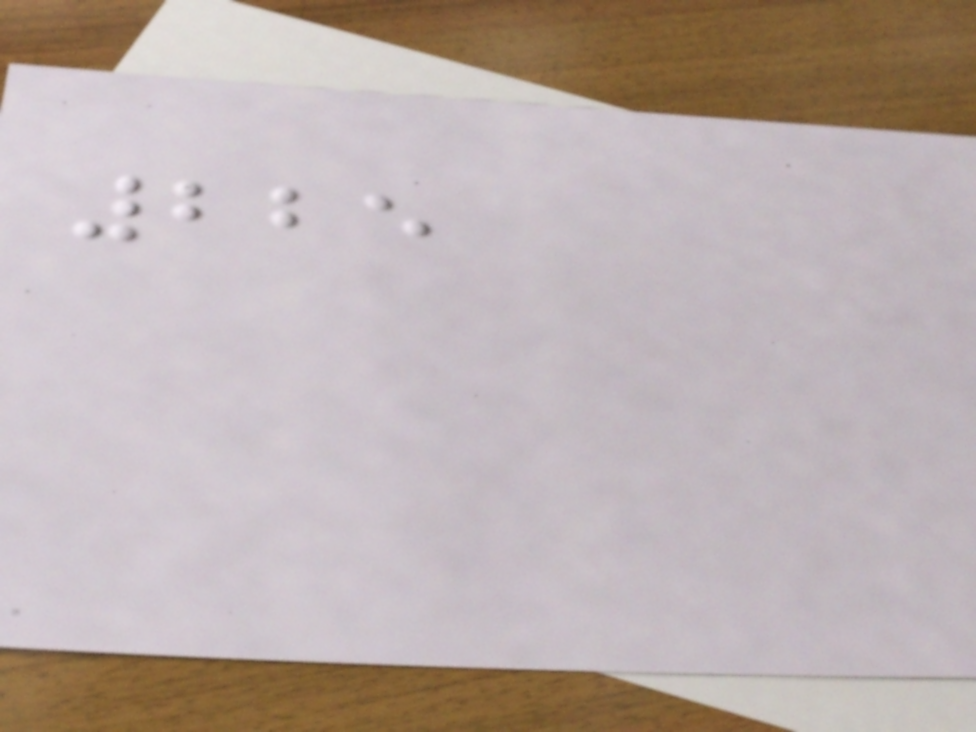225
